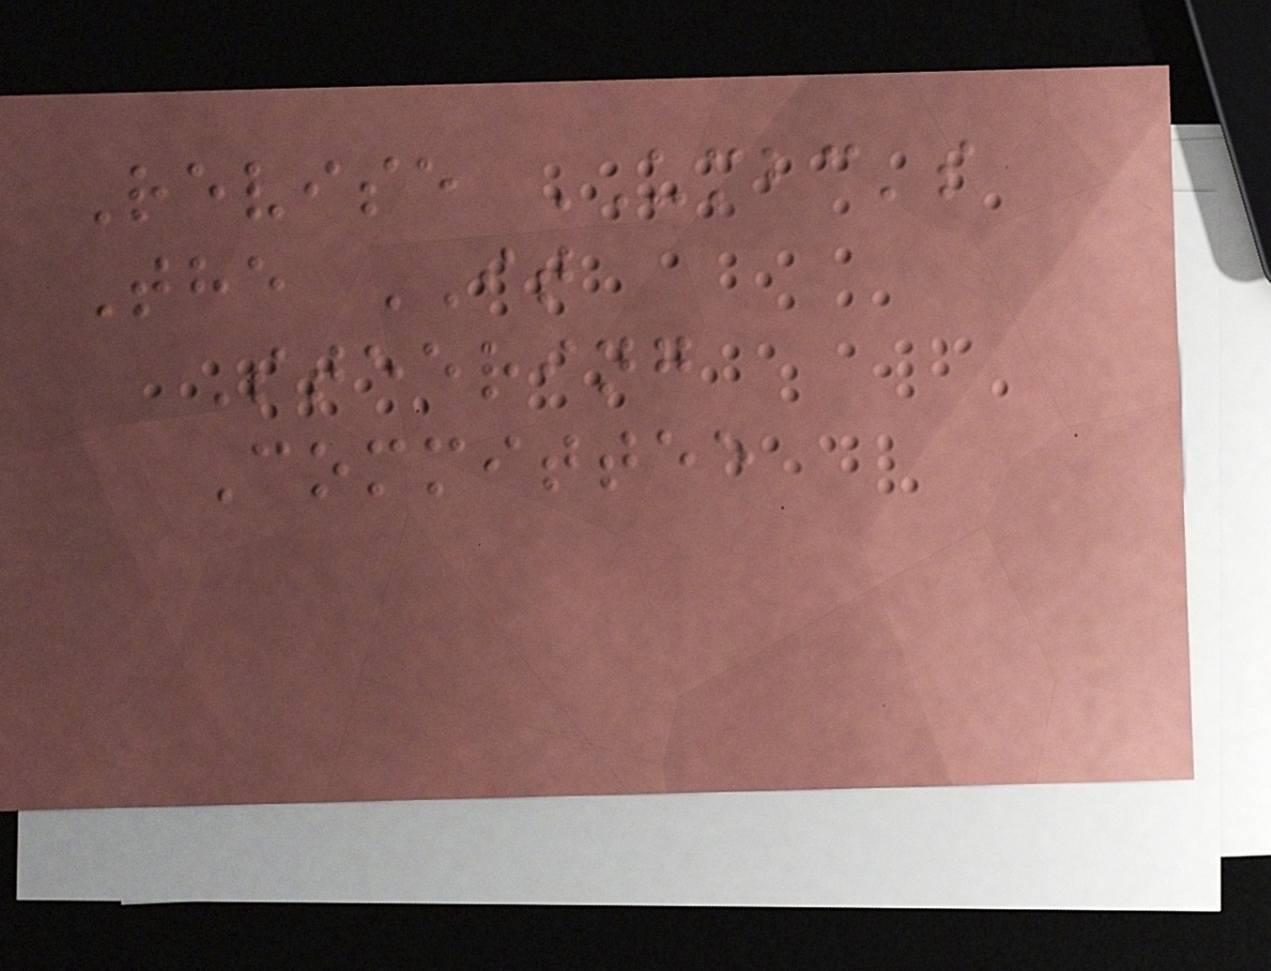Revise UMBC's
The IT
Steering
Committee
